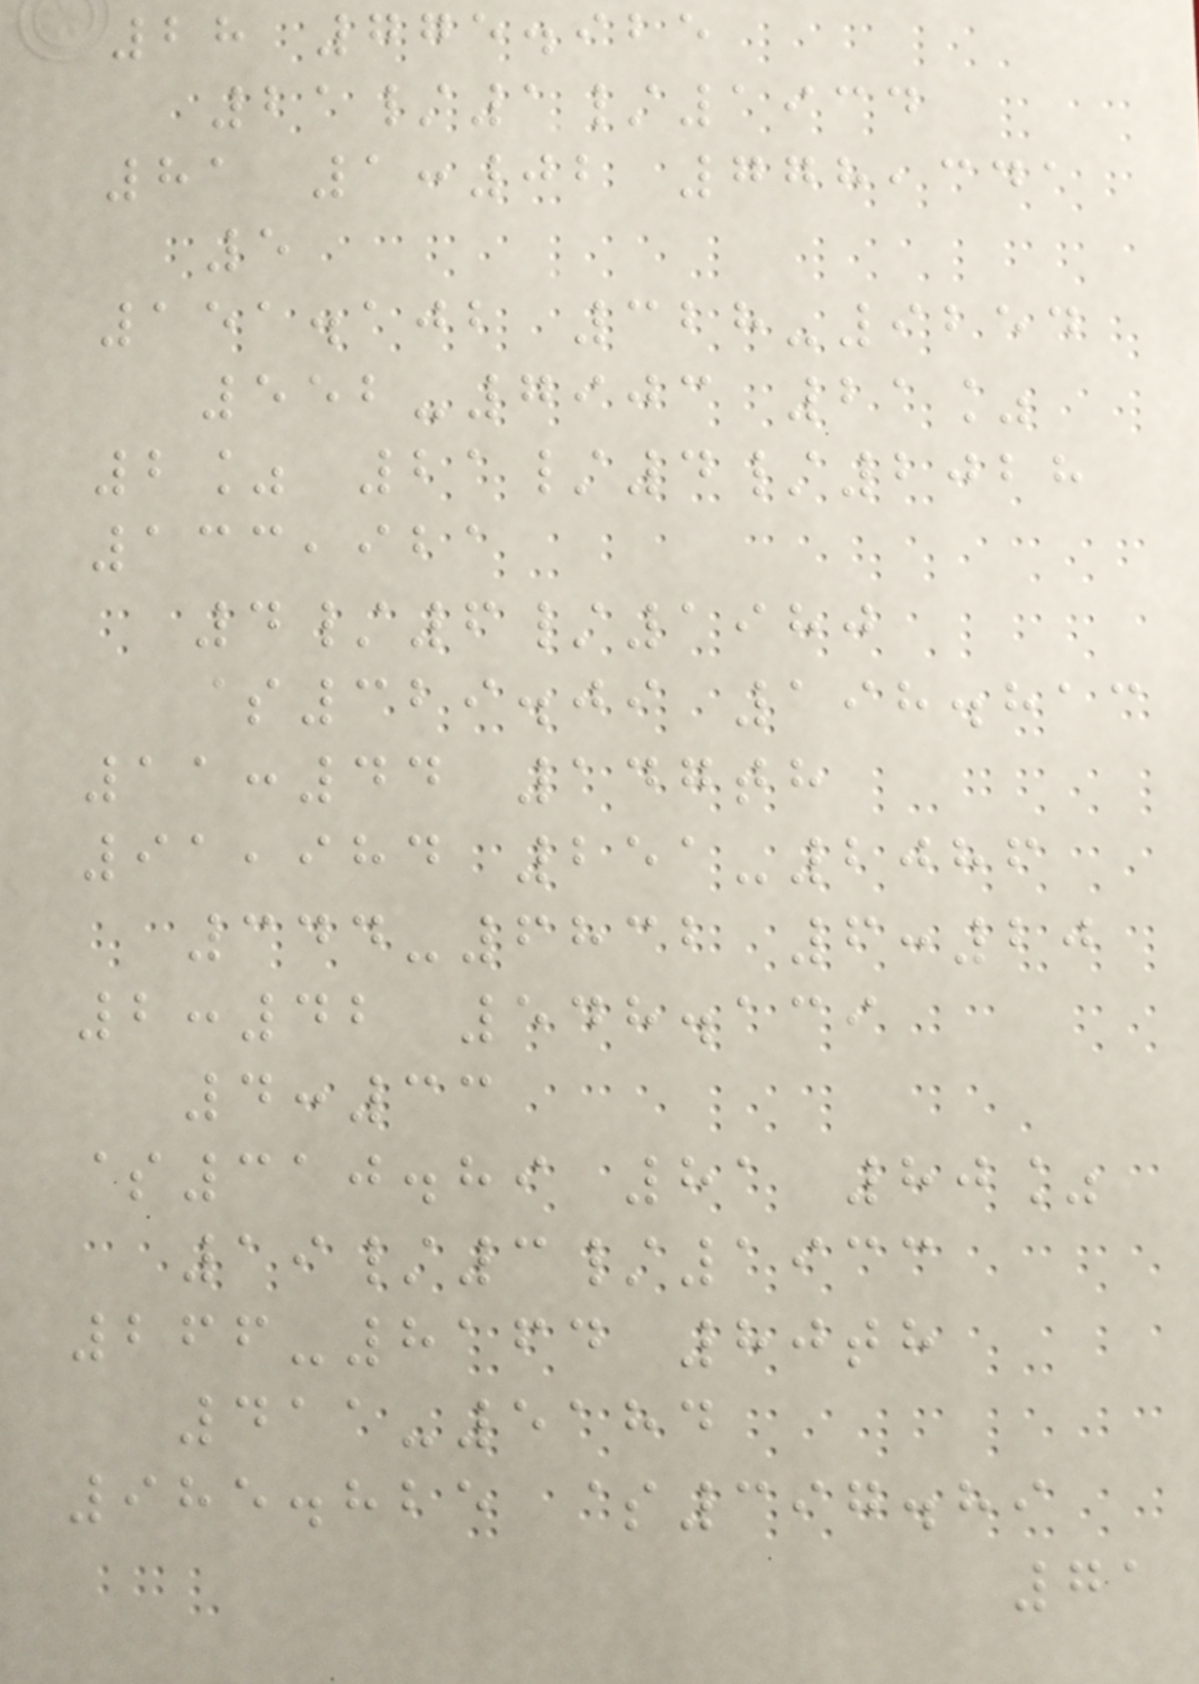28 775.925
21/1/1934
81 1:02 778,341
5
151.102 328-9254
552-7903 21%
2% 21/4/2028
133,921
4/6/1980
$329.09 198.813
11:44 147th
91,984 251-2086
344-6832 6:20
2:42 548.139
4:33
$310.89 81 80%
19/3/1933
266-8164 80th
411-5184
985.825 $397.89
71
